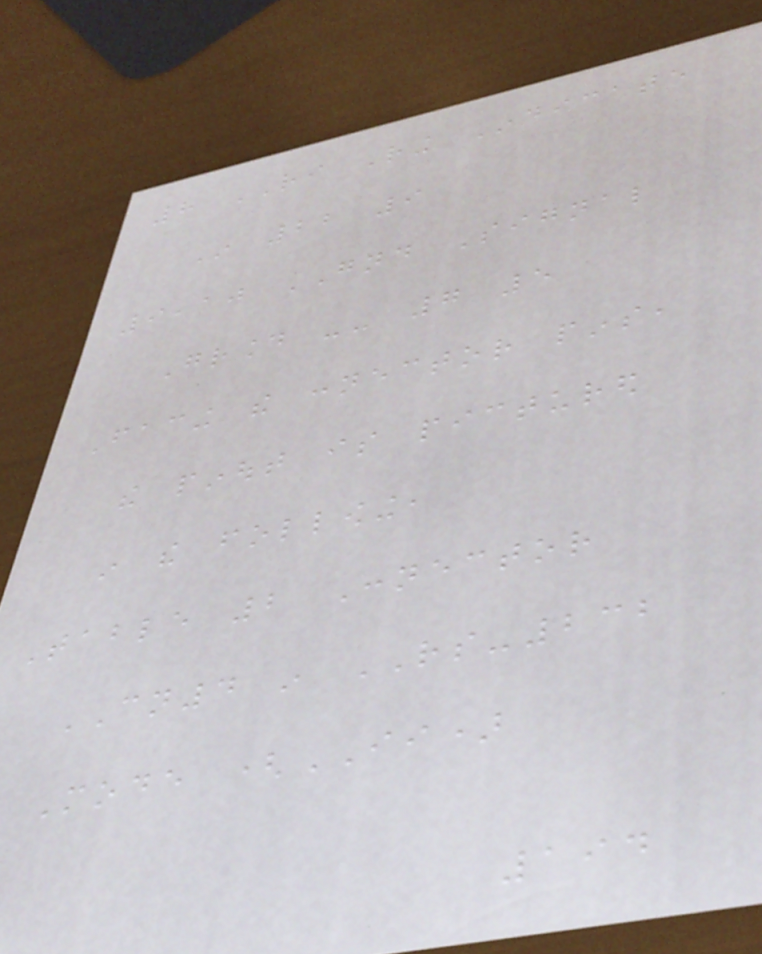8 RI Ring Indicate
In 22 9
9,10 GND Signal
Ground -- 7 5
Facing the connector pins,
the pinout is pictured
in the following,
Table 2 Connector
CN4 in RS-232
Mode (II)
194
